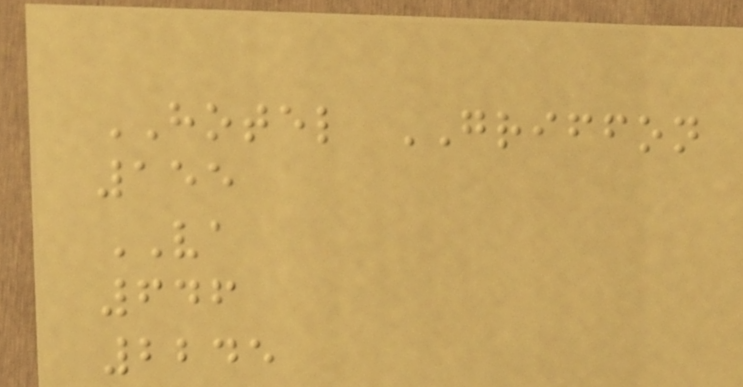HOTEL GRIFFON
155
VA
646
2245
